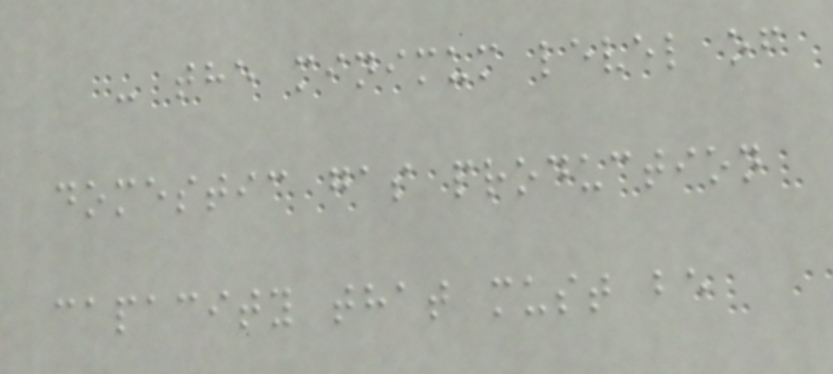- the minimum level of
domestic gas production
capacity that must be
